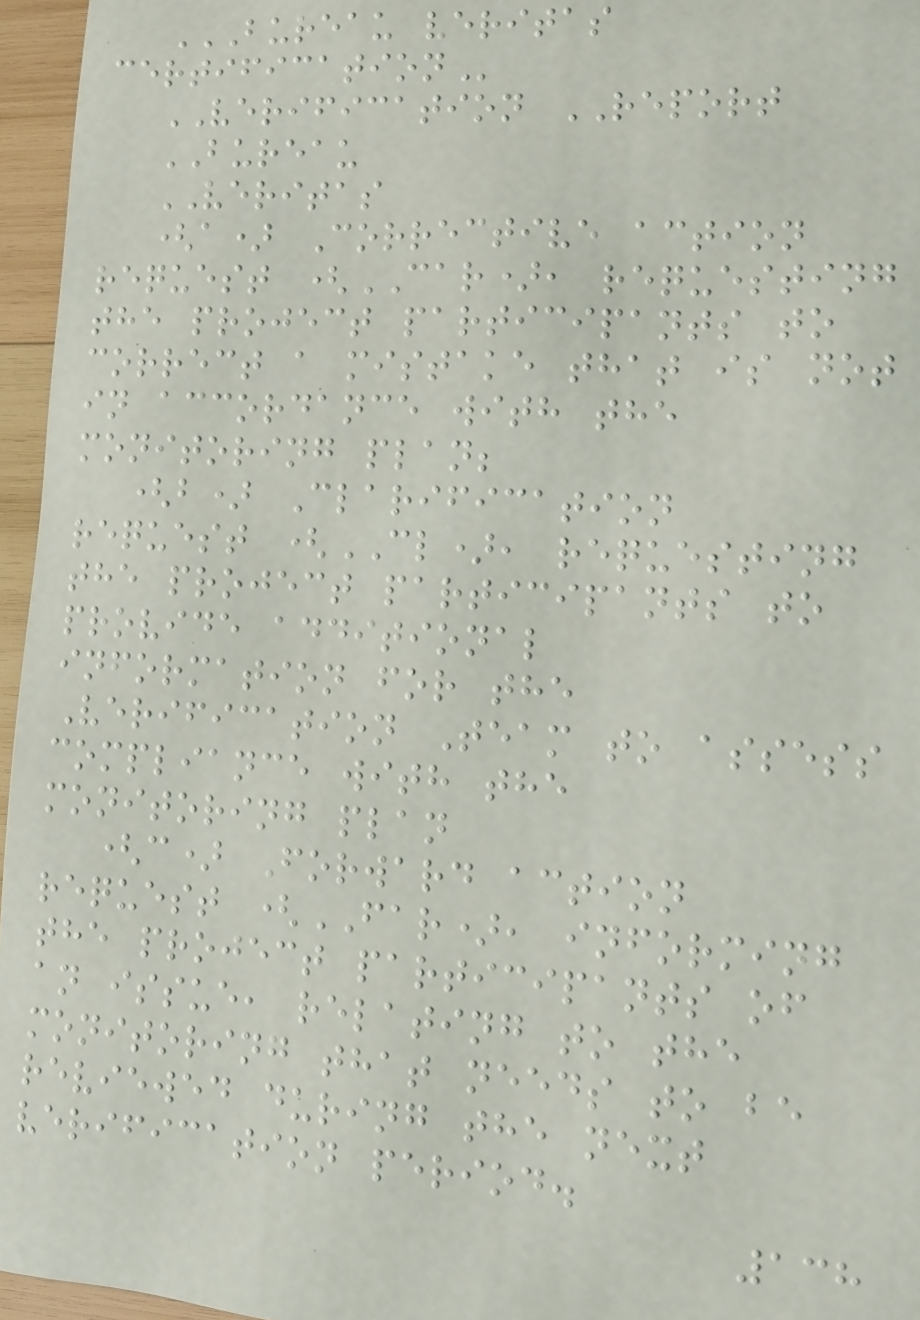BUREAU VERITAS
CERTIFICATION
VERIFICATION REPORT
BUREAU
VERITAS
(a) Corrective action
request (CAR), requesting
the project participants to
correct a mistake that is not
in accordance with the
monitoring plan;
(b) Clarification
request (CL), requesting
the project participants to
provide additional
information for the
Verification Team to assess
compliance with the
monitoring plan
(c) Forward action
request (FAR), informing
the project participants of
an issue, relating to the
monitoring that needs to be
reviewed during the next
verification period.
138
